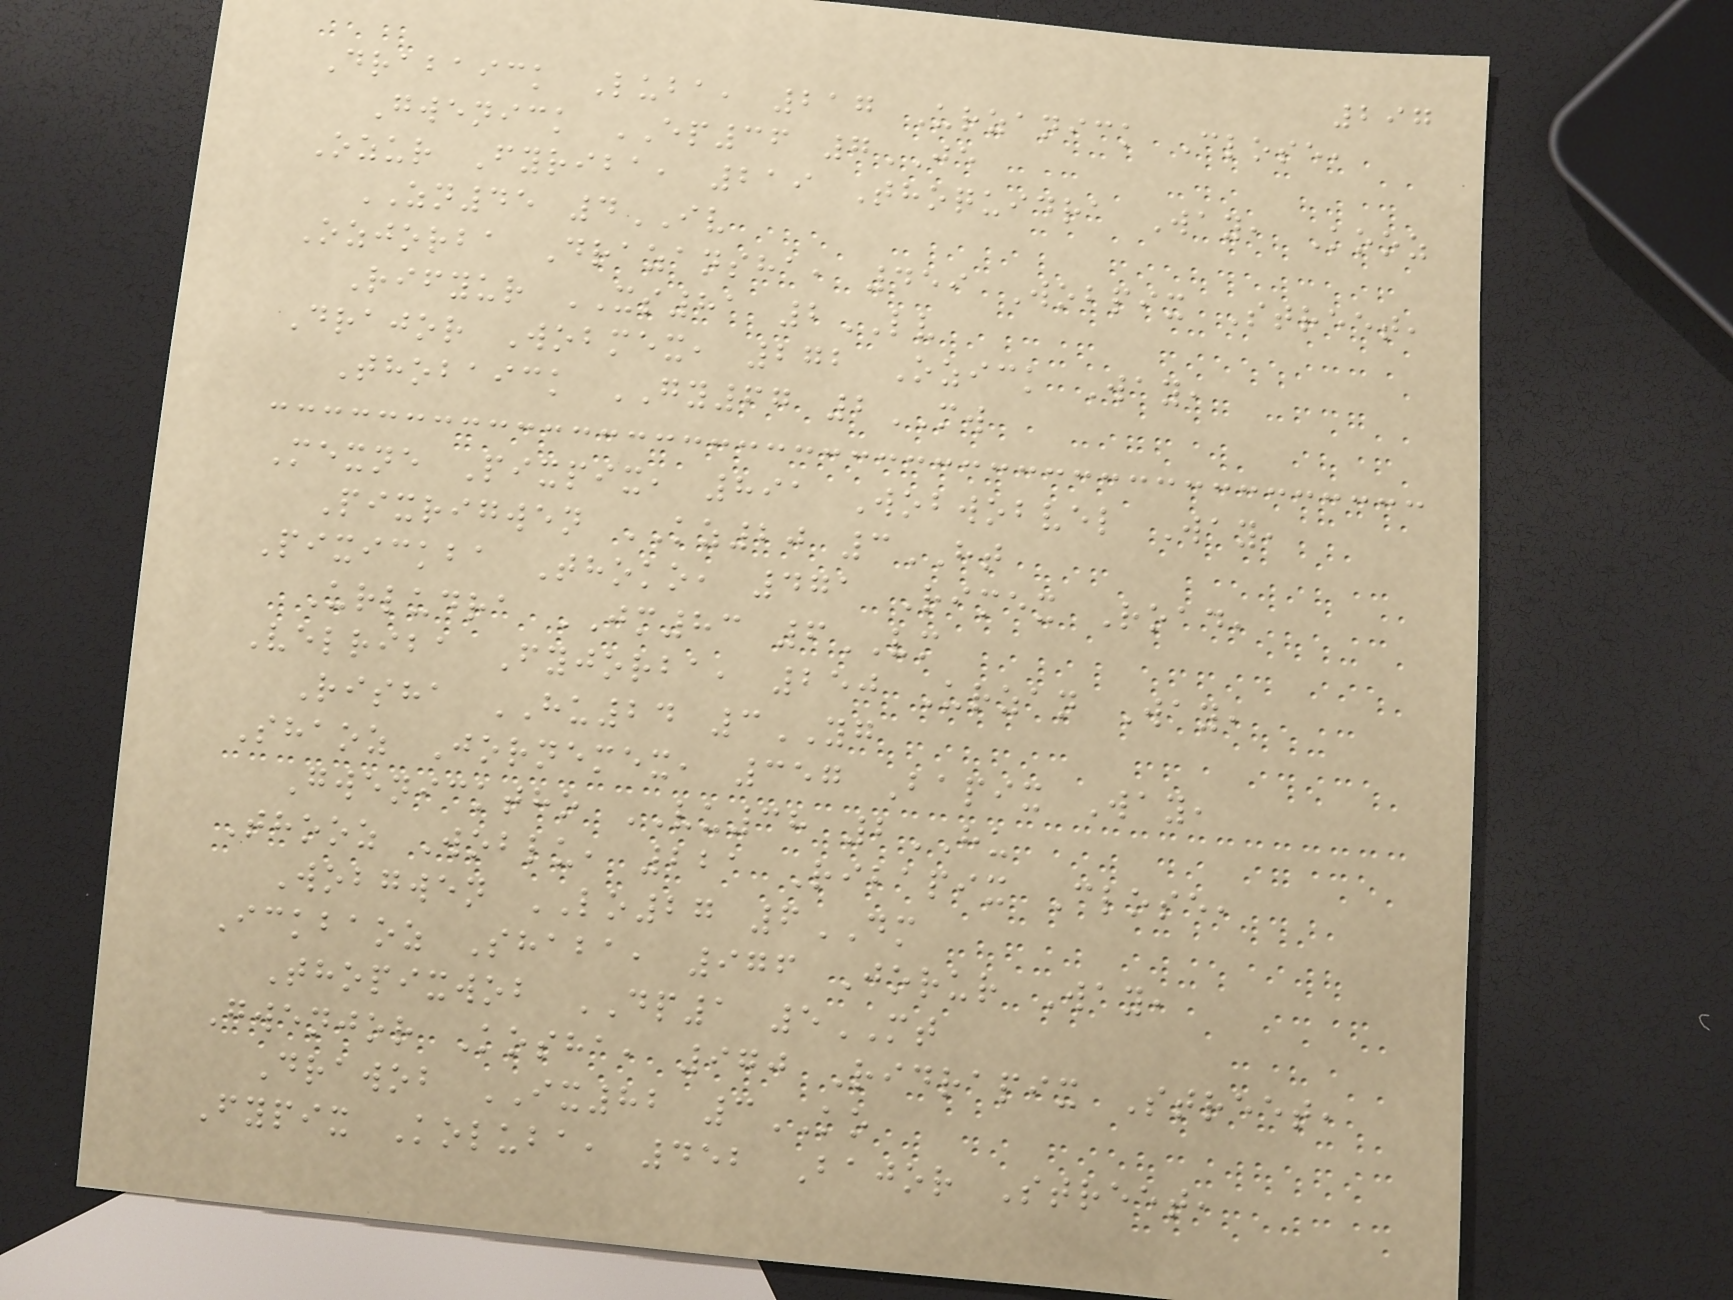297
Drabaick Luba, 217 Urzanick Close,
Gwenick EP36 7JE
Ozur Fyriba, 219 Thoquidra Way, Kooz
ZN45 4IV
Ozjorba Drazansha, 459 Wobpix Street,
Rifyur XS81 2LV
Drajor Wobmex, 272 Ozick Way,
Thobaick GY67 2MW
Mexne Pixpix, 891 Wobwobvel Way,
Pixrigwen KZ20 3HT
Pixickba Thoko, 471 Rimex Road,
Urludra JM83 6VM
Velriba Fyjorba, 250 Urzan Way,
Risha HU24 3YG
Shaoz Jornemex, 357 Bapix Way,
Gwenicktho VU38 2HU
Thooz Woblu, 221 Ribapix Close,
Wobgwen LO27 6DM
Ickbaoz Shaba, 976 Jorur Way,
Thopixwob DP1 5MT
Gwenjor Kosha, 970 Ridrapix Street,
Drawob IX82 3KO
Fypix Koluba, 452 Bajor Street,
